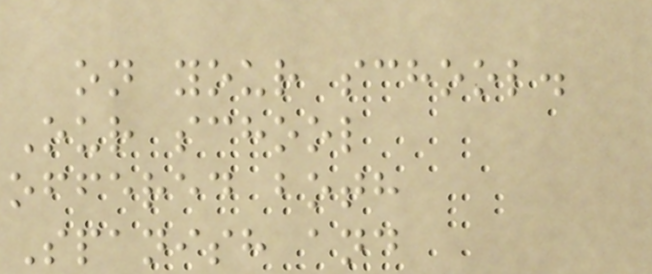on your school.
Our school
offered both
Spanish and
